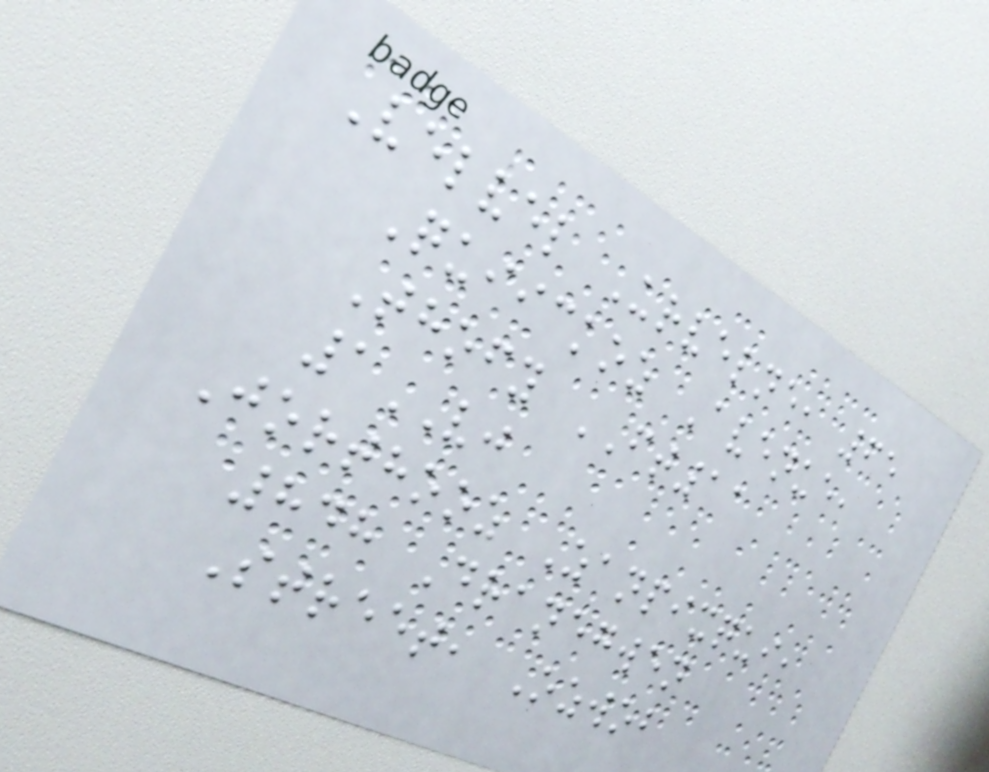Velvel Urvelne, 65
Quiickoz Avenue,
Thofy FT11
1VJ
Jorthooz Zanpixqui,
848 Dranegwen
Street, Ozwob
